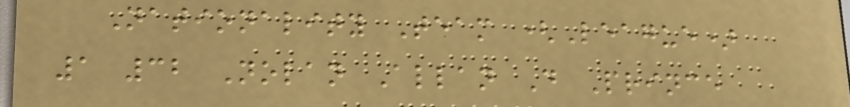Nationality Team (League)
1 32 Nolan Allan D Prince
